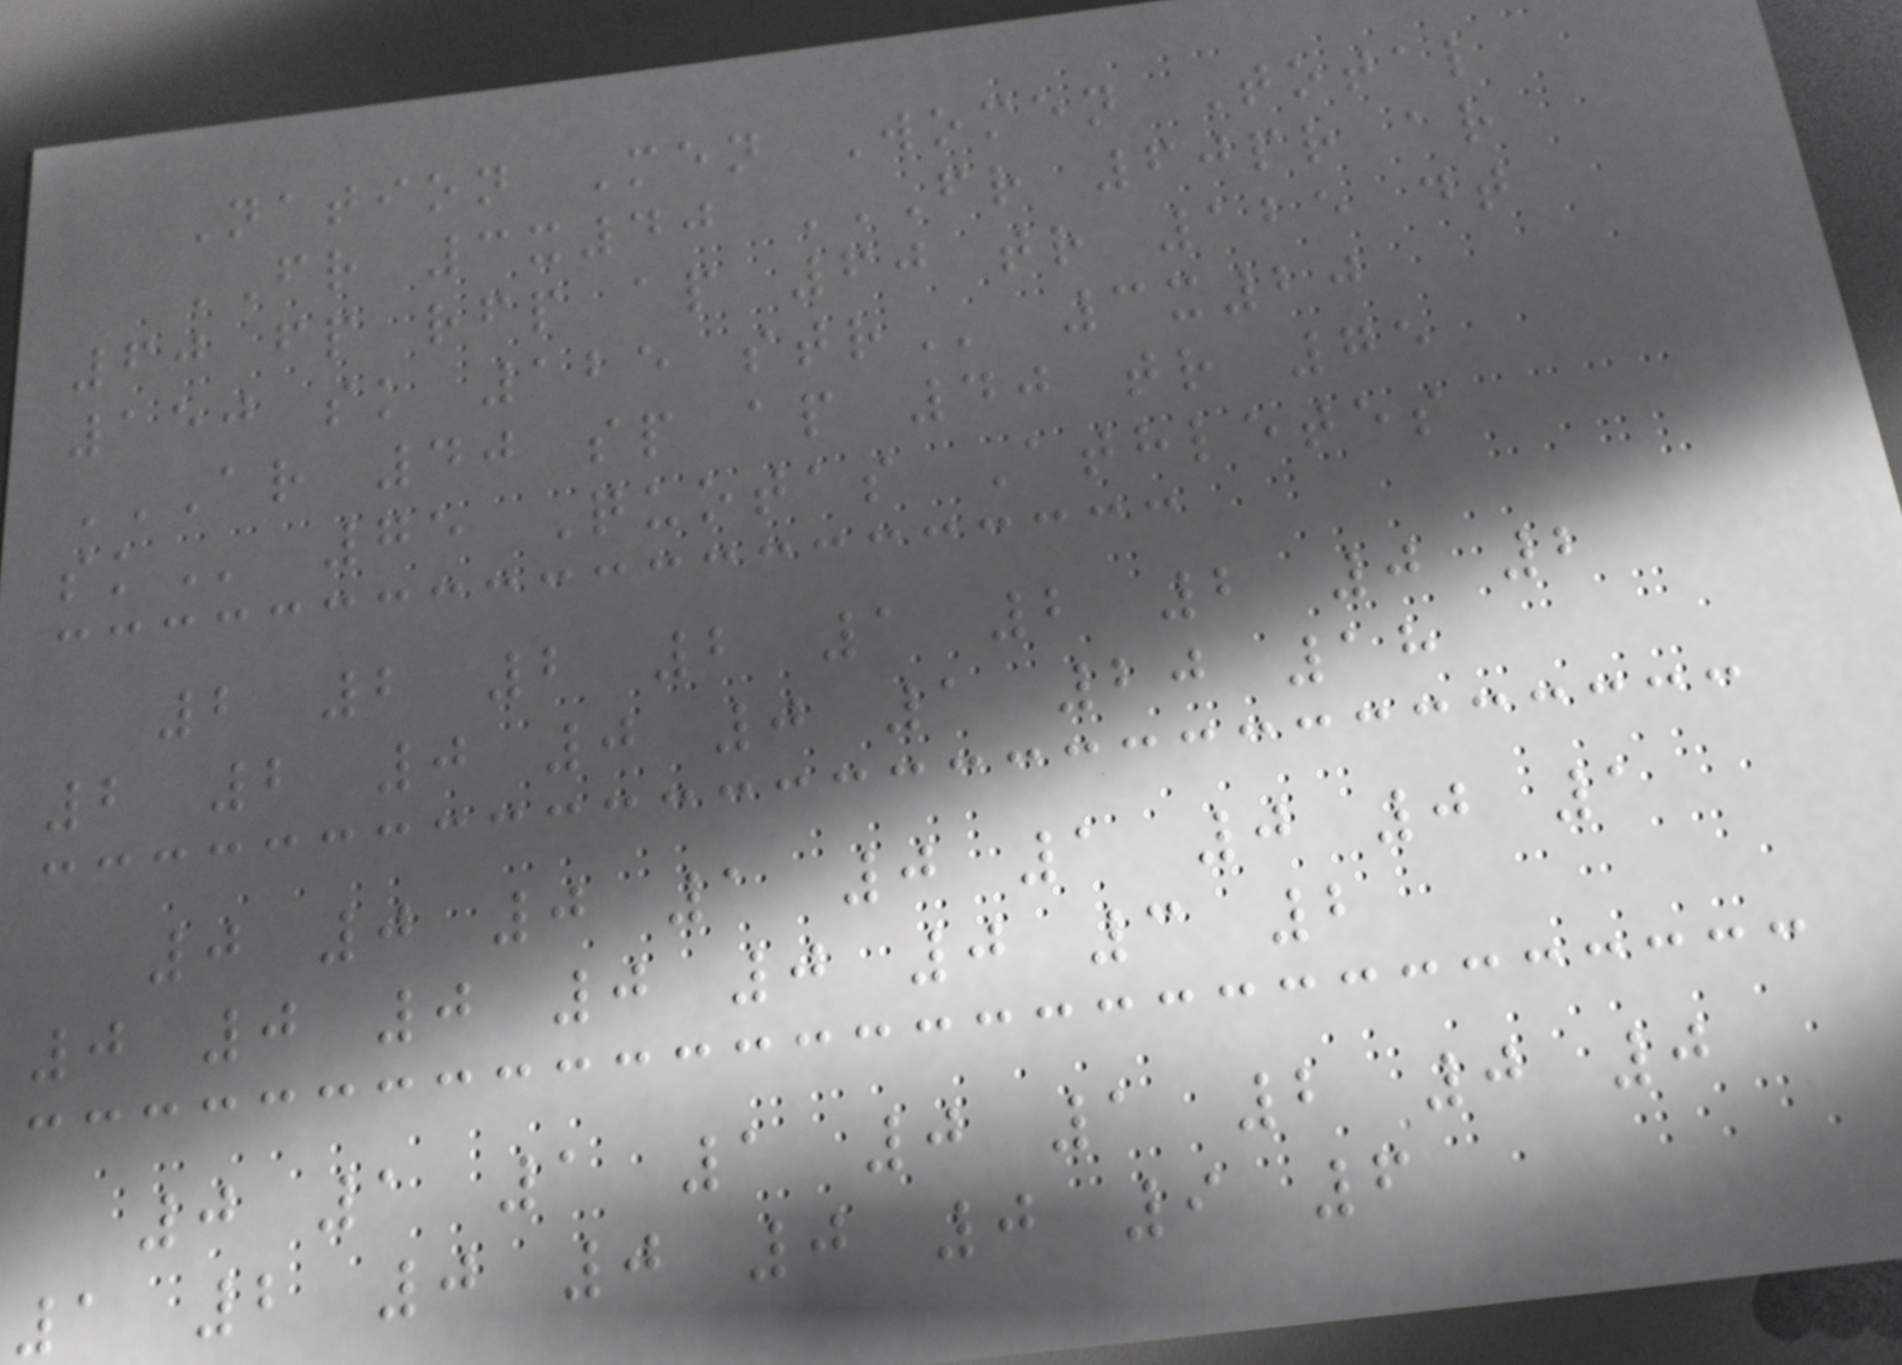Nation Men Women Total
FR 3x40 FR 60PR AR
60 FP RFP AP 60 TR 125 DT
150 SK 125 STR 3x20
AR 40 SP AP 40 TR 75
SK 75 Quotas Athletes
2 2 2 2 1 2 2 0 2
2 2 0 0 0 1 20 18
0 0 0 1 0 1 0 0 1
0 0 0 0 0 0 3 2
0 1 1 1 0 1 2 0 0
1 2 0 0 0 0 9 6
